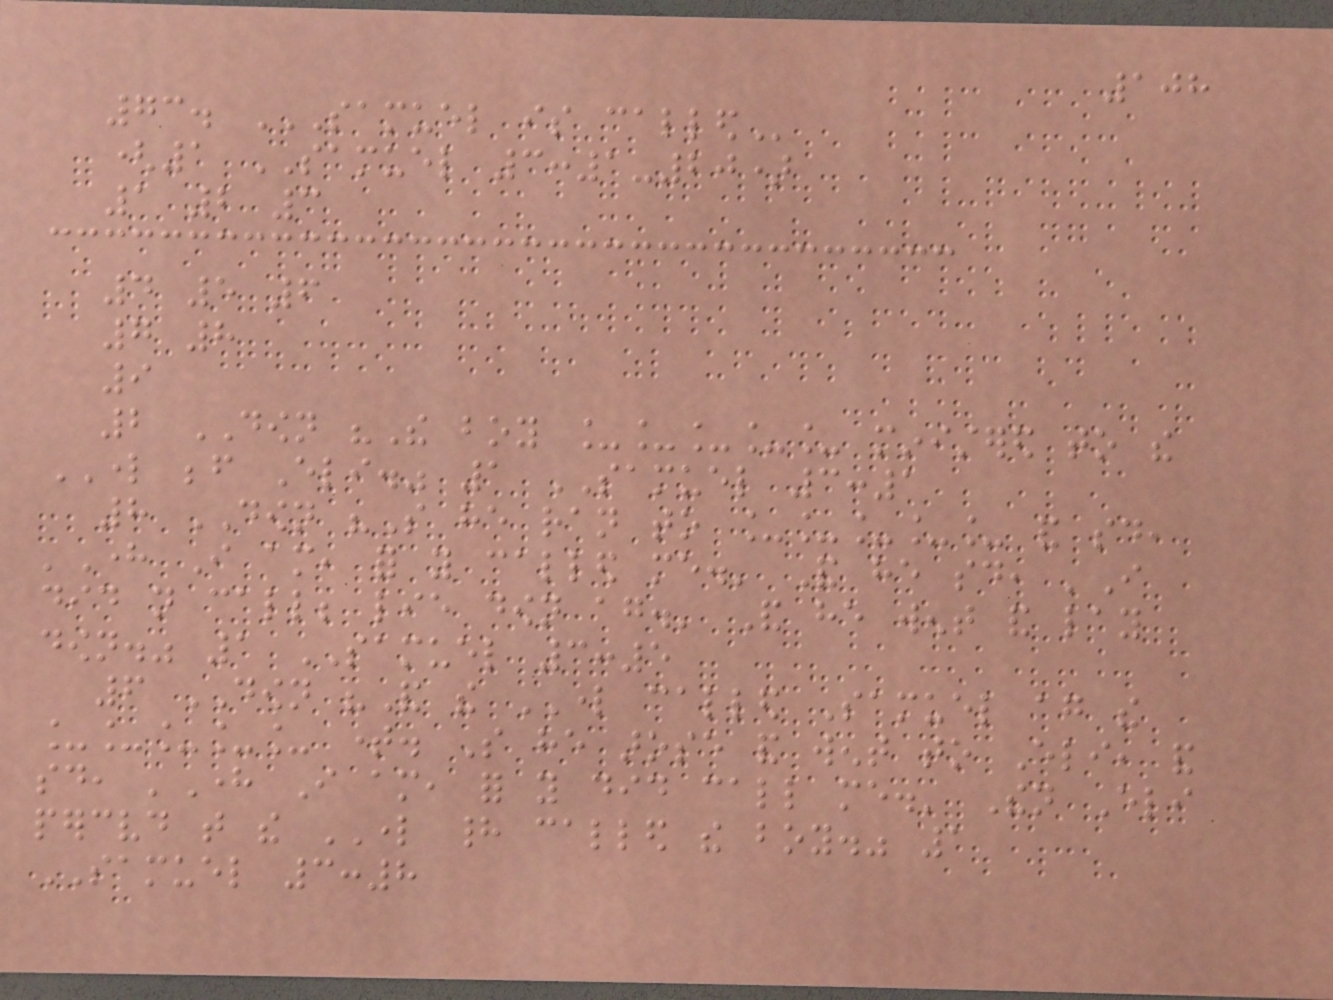108
73. SAMUEL IS CALLED
(1 SAMUEL 3:1-20)
1 2 3
4 5 6
7 8
9
2 DOWN "The boy _____ ministered to the
LORD before Eli." 1 SAMUEL 3:1
8 DOWN "So he ran to _____ and said,
'Here I am, for you called me.' And he said, 'I
did not call; lie down again.' And he went and lay
down." 1 SAMUEL 3:5
6 DOWN "And the LORD called Samuel again the
_____ time. So he arose and went to Eli, and
said, 'Here I am, for you did call me.' Then Eli
perceived that the LORD had called the boy." 1
SAMUEL 3:8
